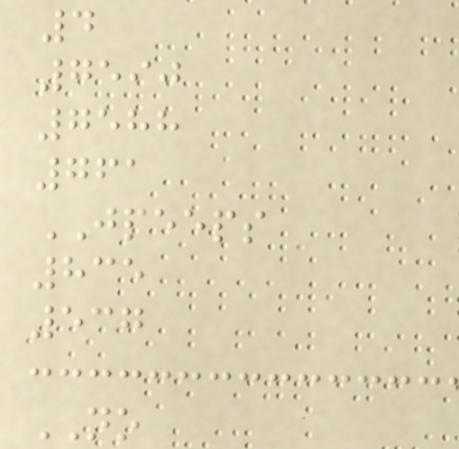4
7590
7588
761
JPEEPS
835
537
NO
